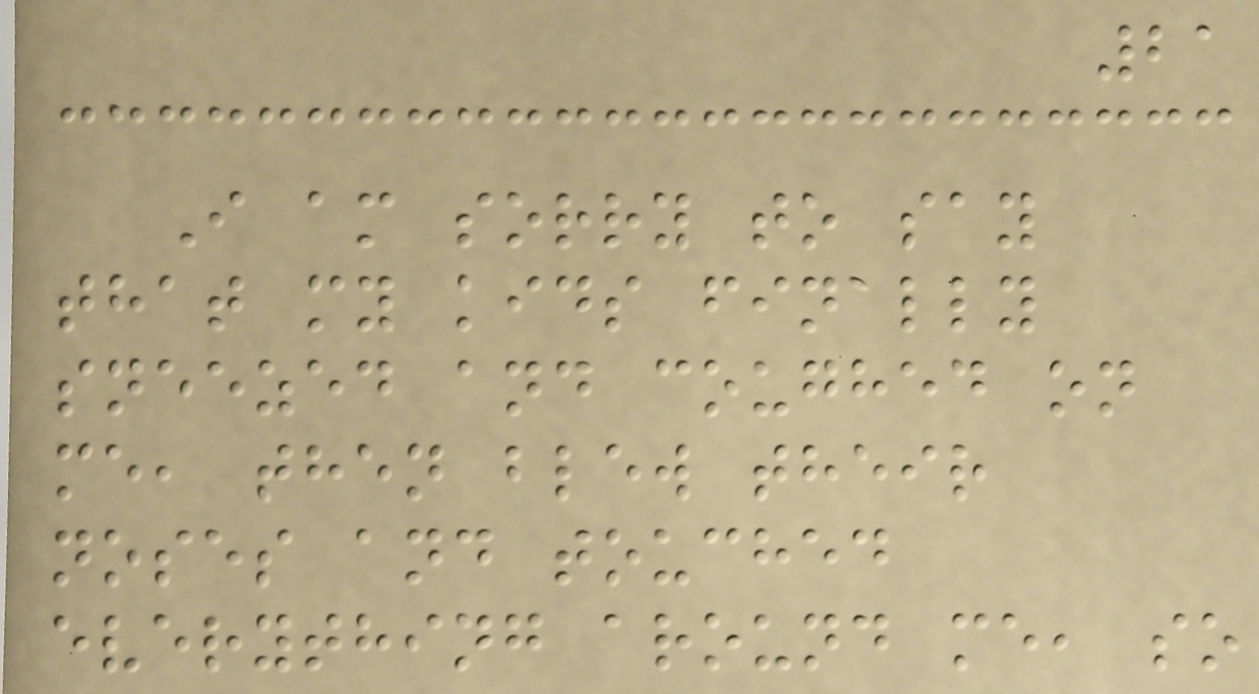21
I am sorry to say
that my kids finally
sneezed and coughed on
me, then blew their
noses and touched
everything around me, so
